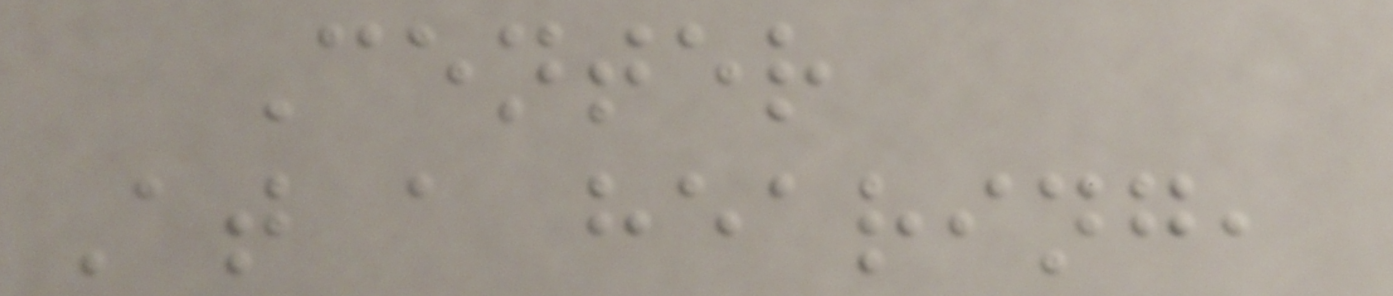Center
At a hearing,
